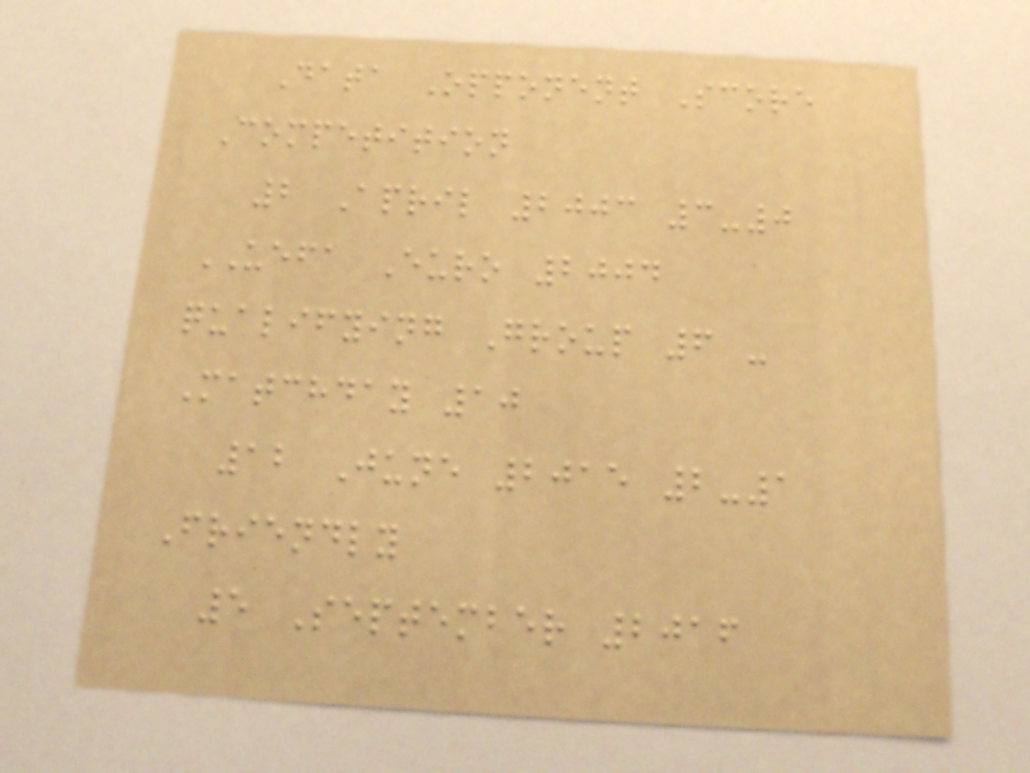Data Opponent Score
Competition
2 April 2003 3-0
UEFA Euro 2004
qualifying Group 6 -
Matchday 10
12 June 2015 2-1
Friendly
5 September 2016
